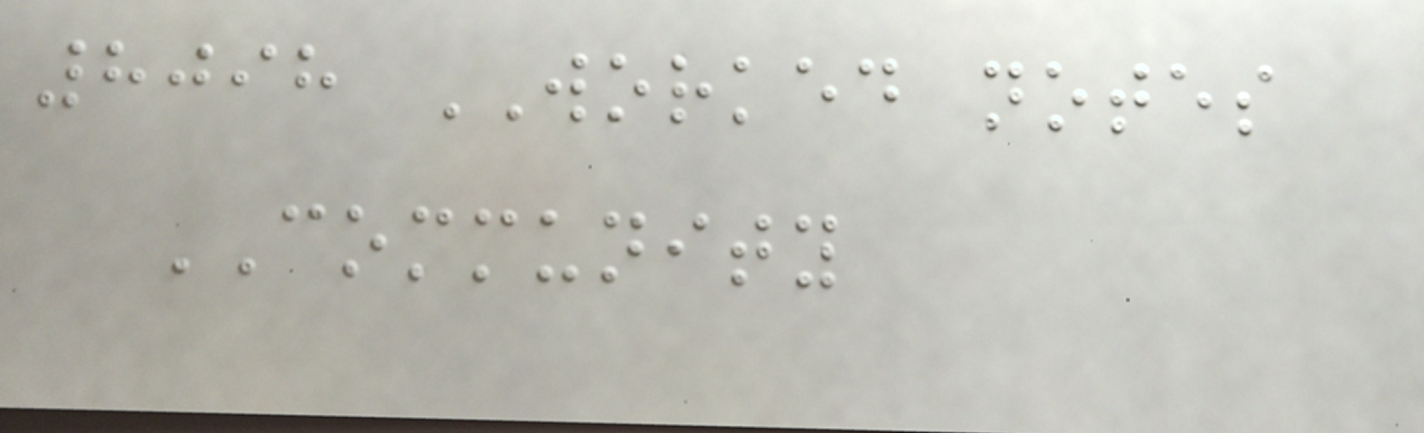8098 WORKED notes
COMMUNITY
